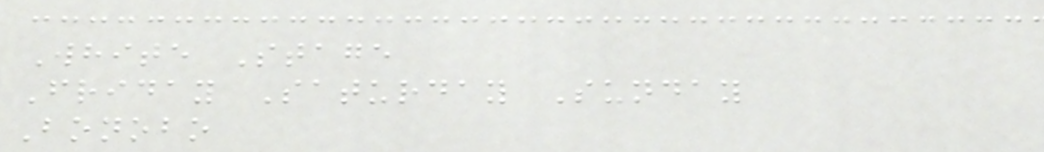White Stage
Friday Saturday Sunday
Bonobo
